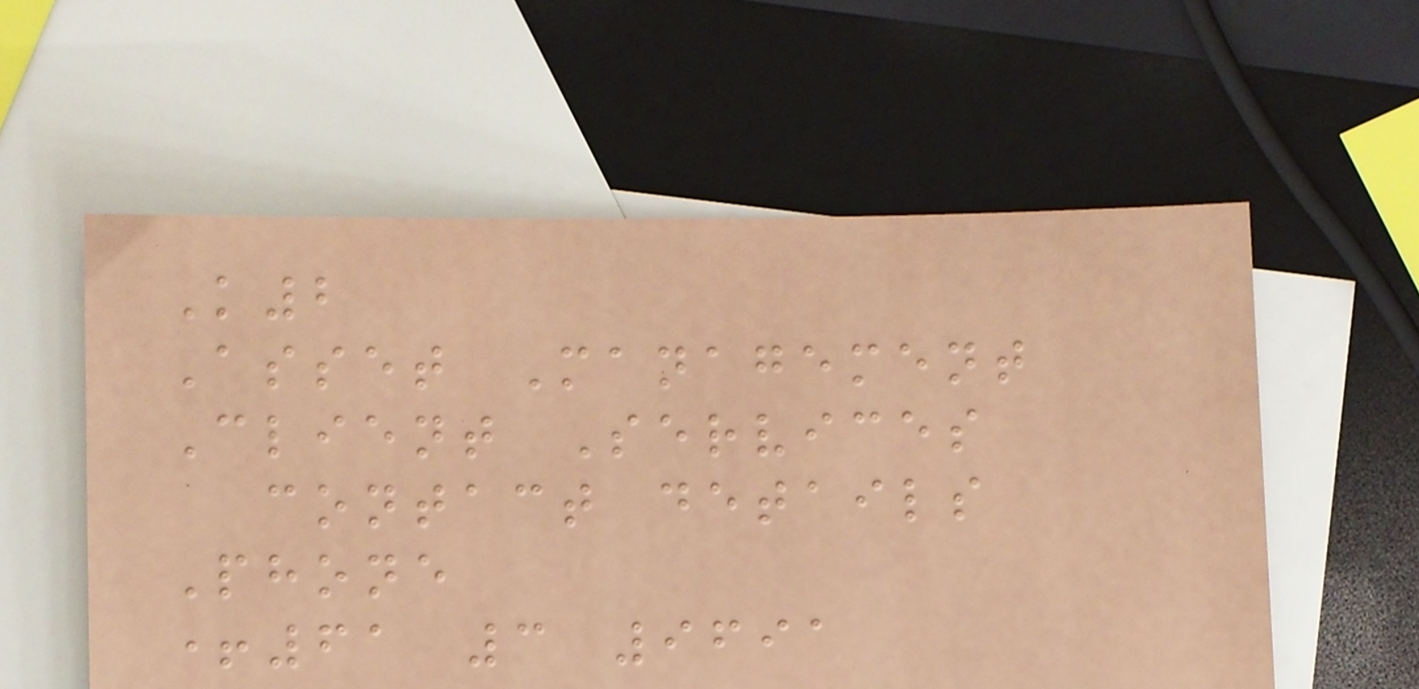K2
Asset Management
Client Services
contact details
Phone
+61 3 9691
